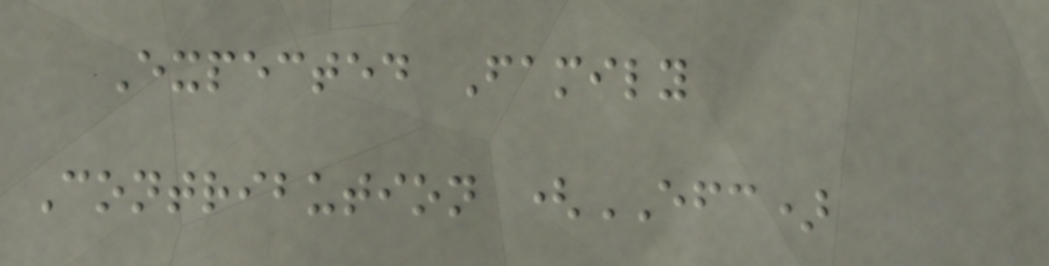Expected Family
Contribution (EFC)
